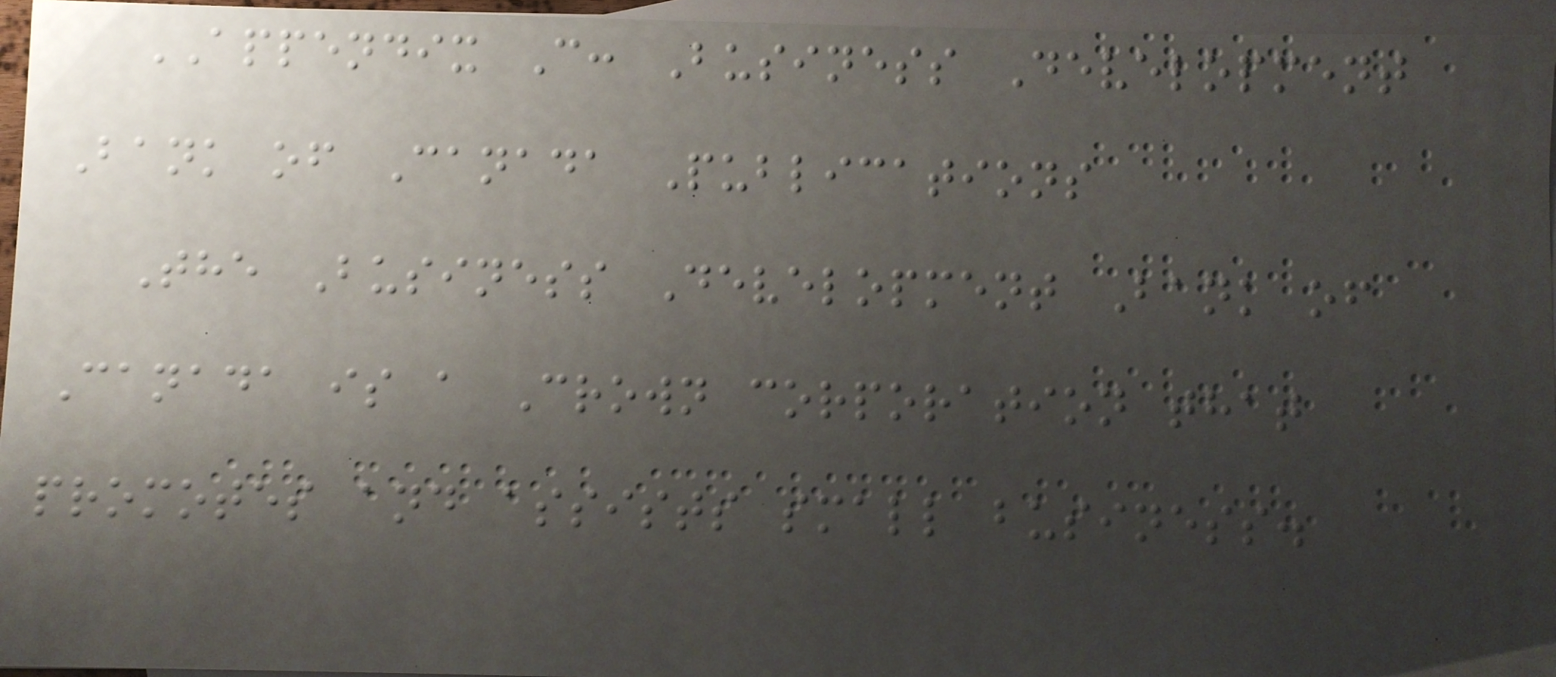APPENDIX C: Business Development
Bank of Canada Publications
The Business Development Bank of
Canada is a Crown corporation that
promotes and assists small business.
